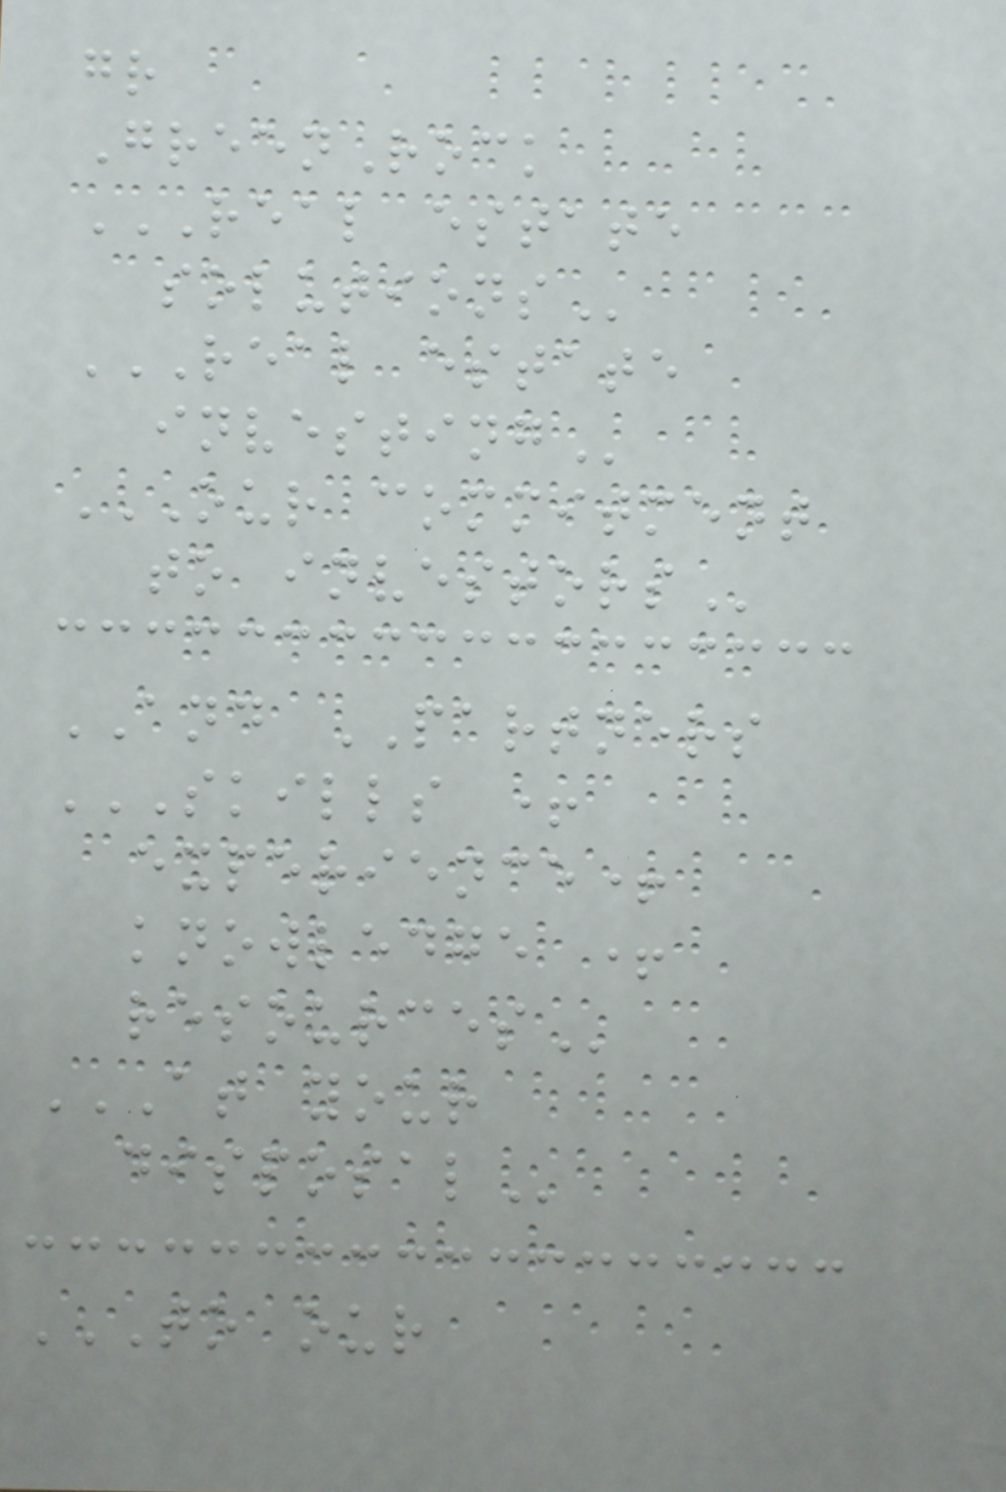gr
GreenRock
REAL ESTATE
SOLUTIONS
REAL ESTATE
INVESTING
OUR COMMITMENT
TO INVESTORS
AND PARTNERS
SKILLS +
EXPERIENCE+
KNOWLEDGE +
RESOURCES
AT YOUR
DISPOSAL
TO OUR
